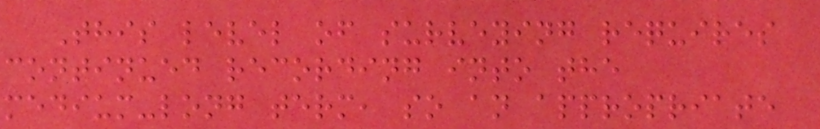This level of surveying requires
continued recording into the
medium-long term, so an appropriate
